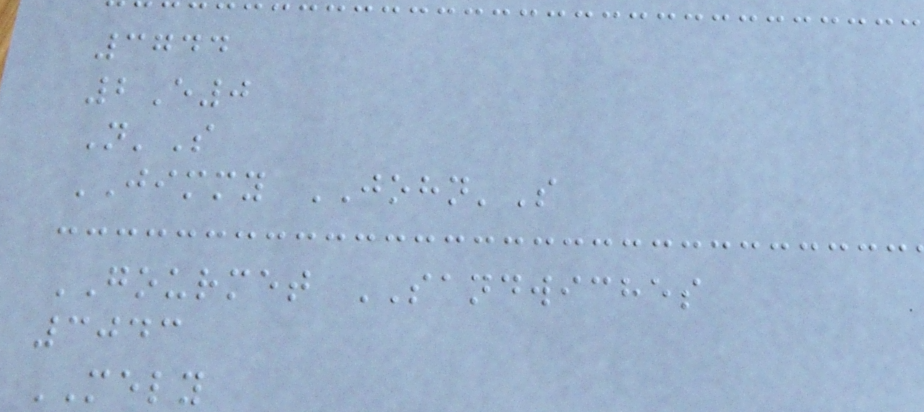3744
2E0
N'S
JIMMY JOHN'S
GOURMET SANDWICHES
3043
MELY
